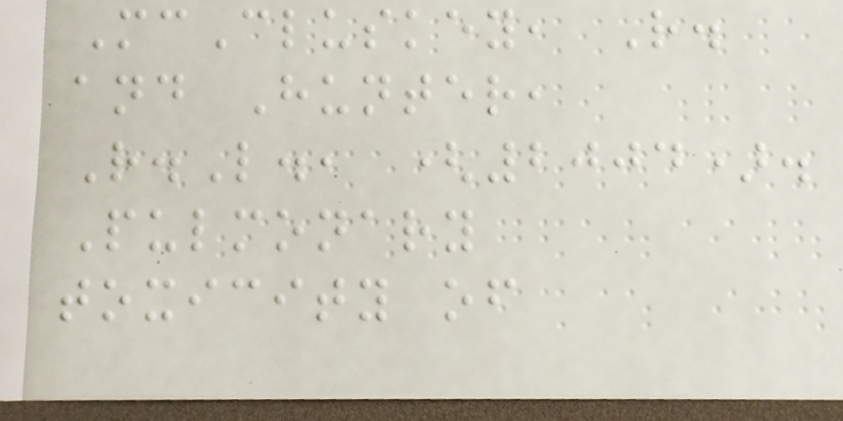McCluskey, R.
and Hunter,
R.L., (2004).
Pulmonary
toxicity of
